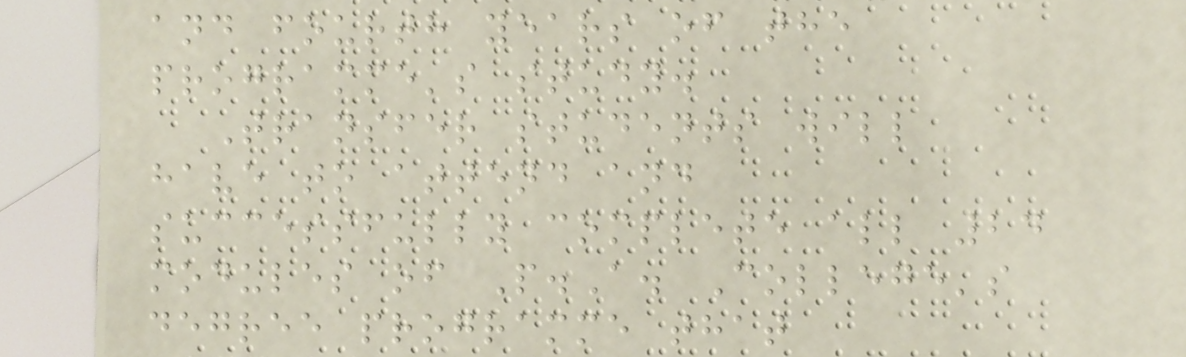and fourth years of the
programme's study.
Transfer students will
have to attend and
successfully complete all 24
modules of P.A. College's
degree programme that
